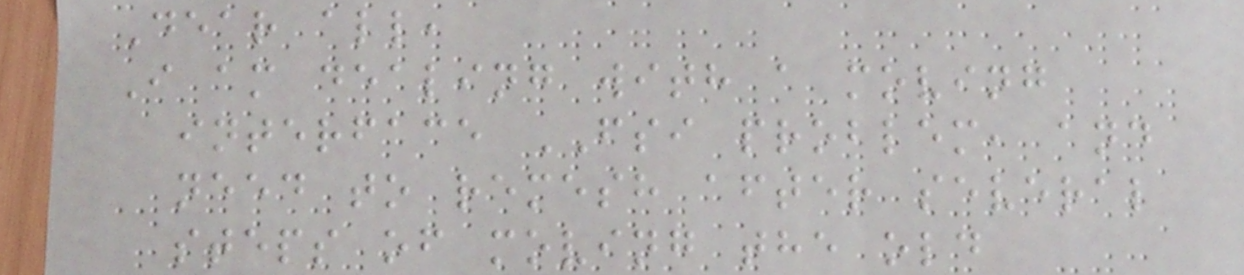Dear all,
I am dealing with a moving
interface FSI problem, and
need to remesh after several
steps of moving the old
